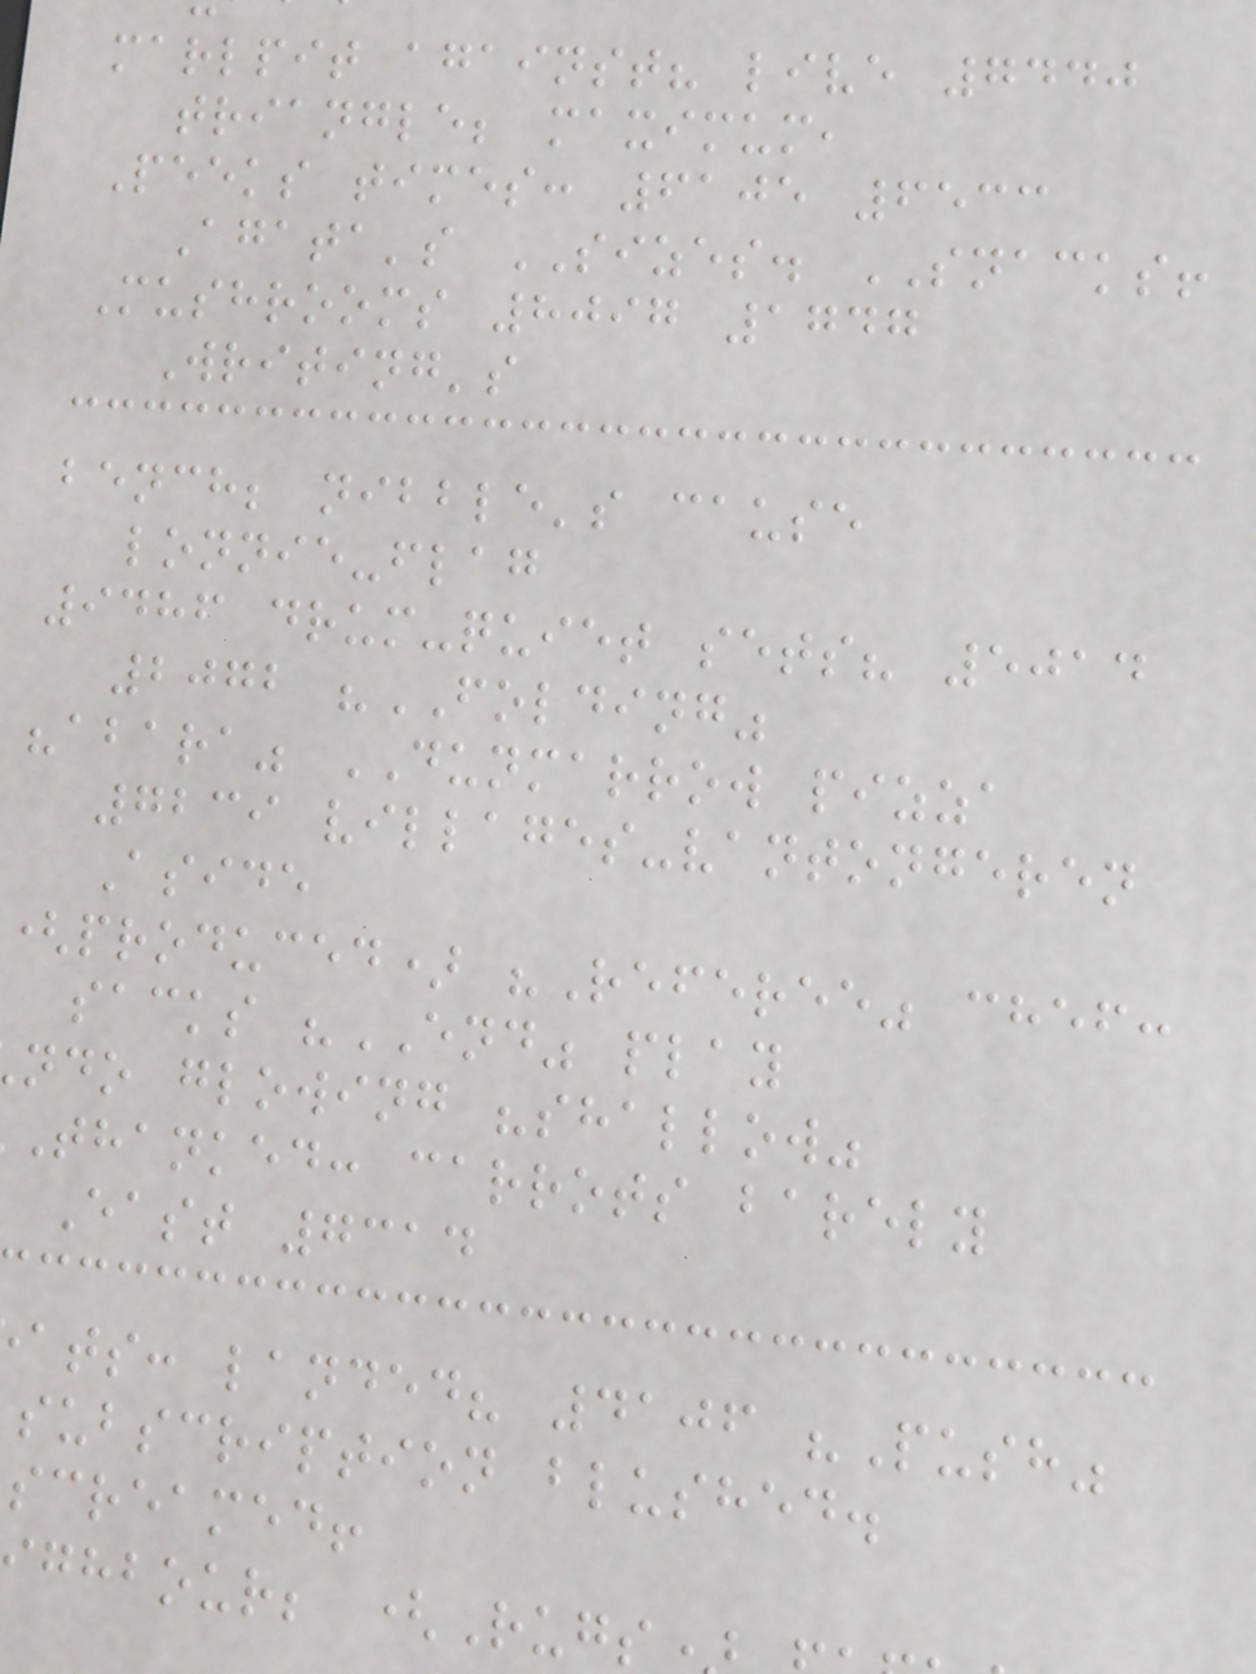marlpit against? live 7440
triangle; maximum,
Peeks times: 6105 6533
Agata's SIZES. SNACKS!
Mushrooms 8097 1747
Writing's
bench; nibble's cause
lonnie-flag
9486 drum-quiet sets? 5014
2072 "FOLDING"
"abara" DUNMARROW pizza
7239 villages-vantongeren
Aside
(produced) "Referee" chef:
sacks "END" play
ndo glowing "shallow"
thanked: carrots barely
East 7314
ats: landed? 4106 "Push"
subscription blushed.
screamed!
ghbour; (Rugs
